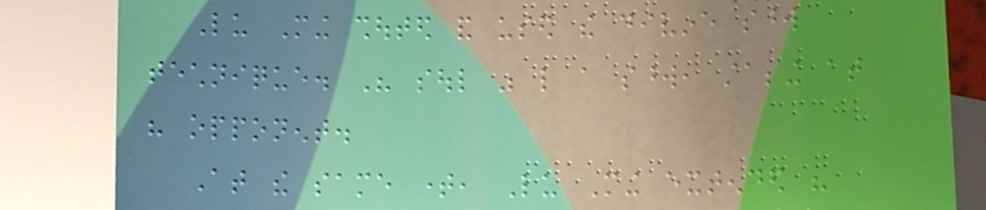Lu Ming shouted and used the divine sword
technique. His soul was like a sword, stabbing at
his opponent.
At the same time, Lu Ming extended his
